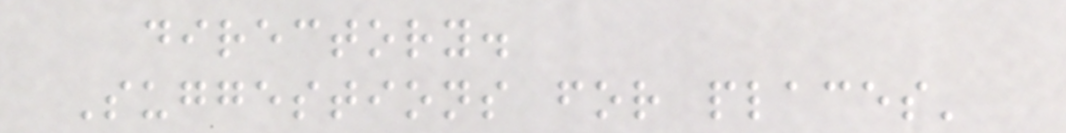directory.
Suggestions for places'
